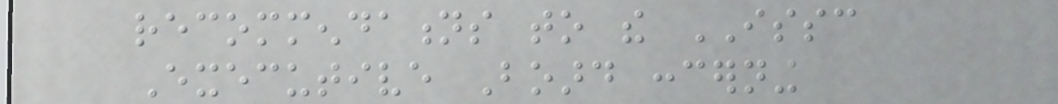recommendations to the ISSC
Executive Board concerning
